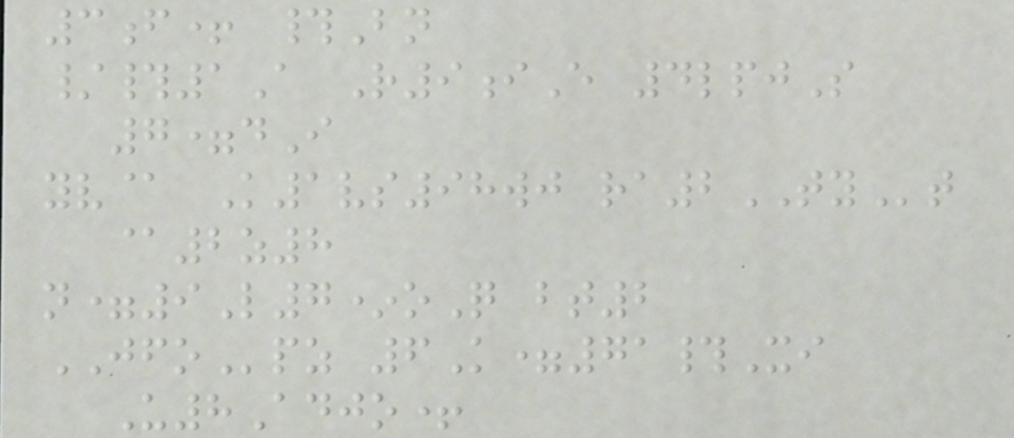3f+ #Bn
/#1A R9iE 4lpjS
7=dI
yv@ K1vs98wj ra2TYt
@2z8
n=9L7*oQ bt2
JFOpz 6K=71#Xi
U8Adjo+
